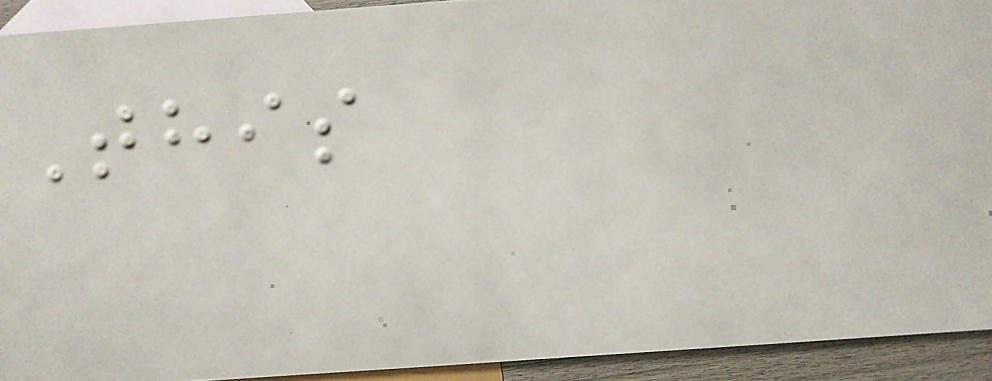This
